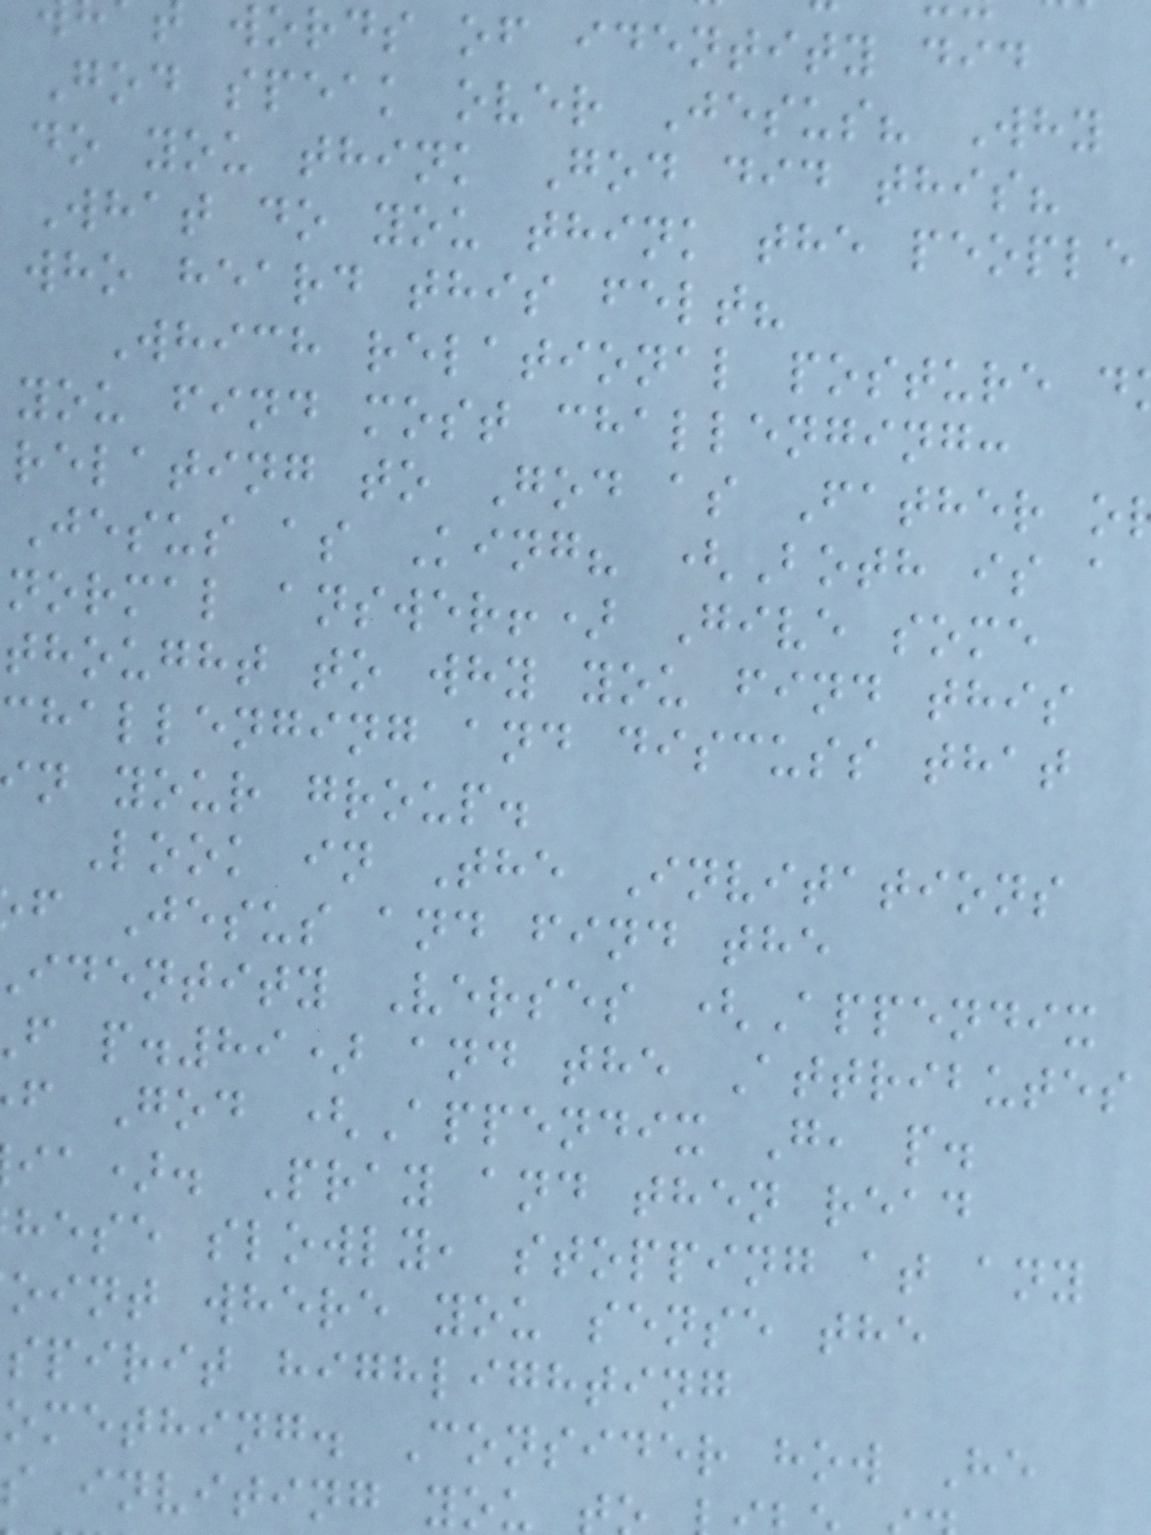words of identity did
God speak over Jesus? Why
do you think God did this?
What do you think the people
who heard this felt?
Which relational posture d
you find most challenging:
relating to God as Father o
Jesus as King? (Both is a
normal answer!) Give some
thought to why you find this
challenging and discuss that
n your group.
Look in The Invitations
f Jesus and find the
identity Verses (Appendix
f p.89) and the Attributes
f God (Appendix G, p.
ia). Pray and then read
hese slowly, stopping at any
oint where you sense the
spirit highlighting
omething. Consider how He
s inviting you
